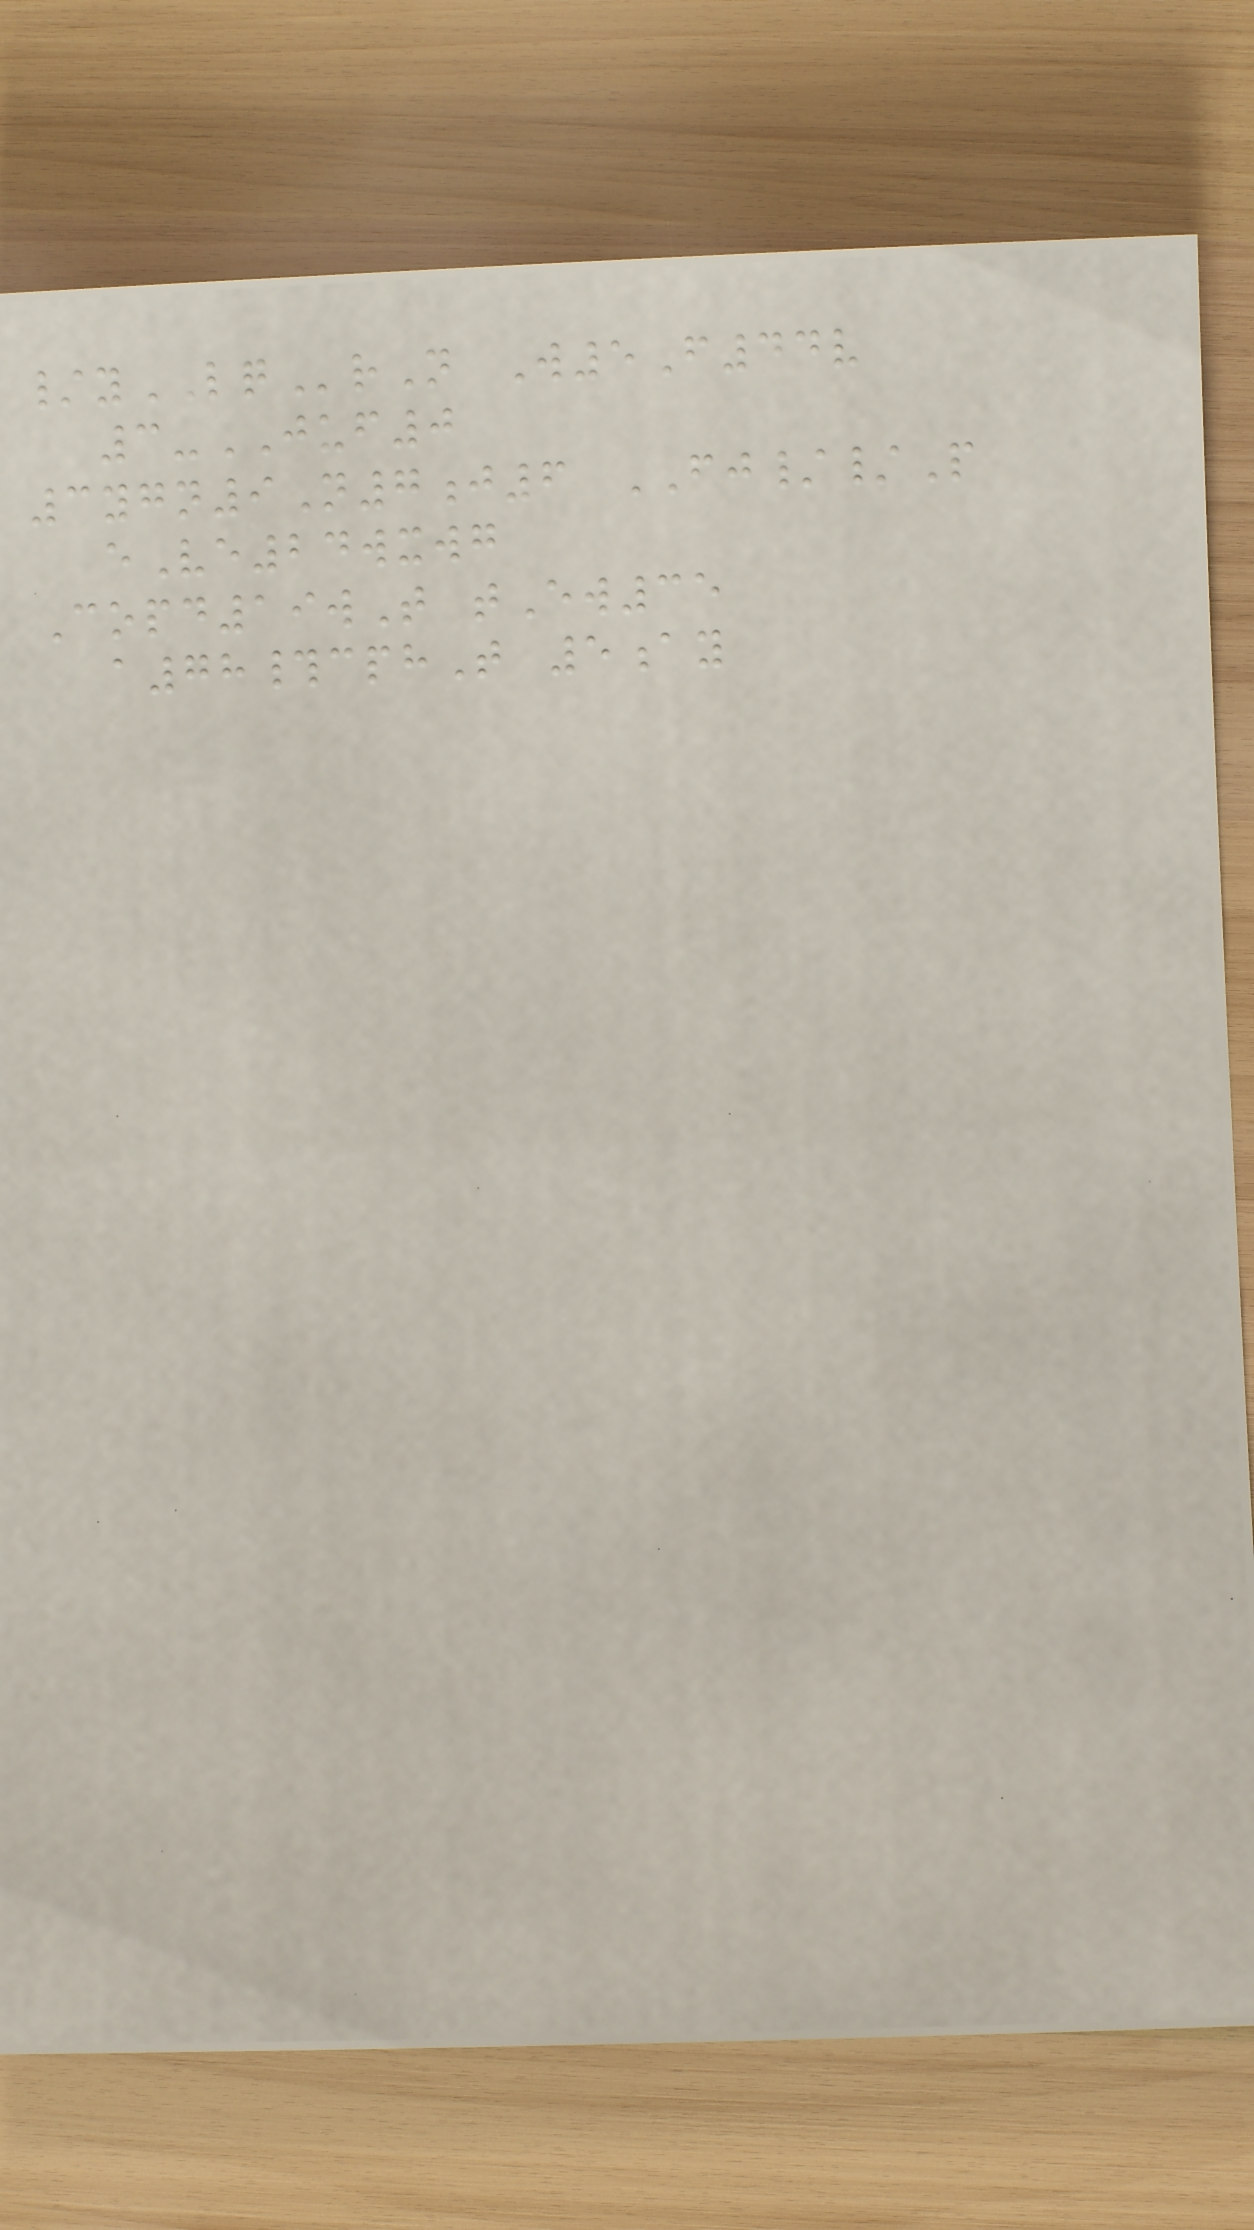/yLQrN W5F44v
3-JUF0
3ygn9N7j6 FJ//P
eVe24wxwg
Copd19wT tEw35
a78#cphT 5ay
